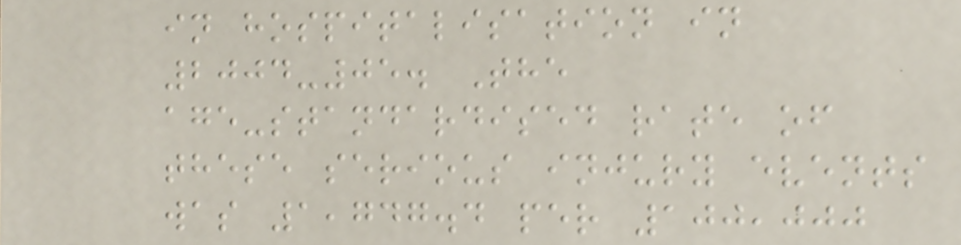in hospitalisation in
2004-05. The
age-standardised rate of
these serious injury events
was 1,747.4 per 100,000
